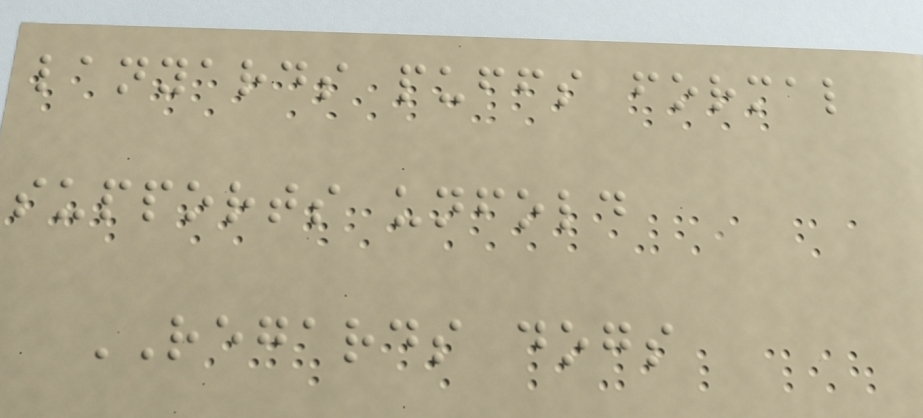lanyards puffs formal
supports unfold
REGARDS dogs
